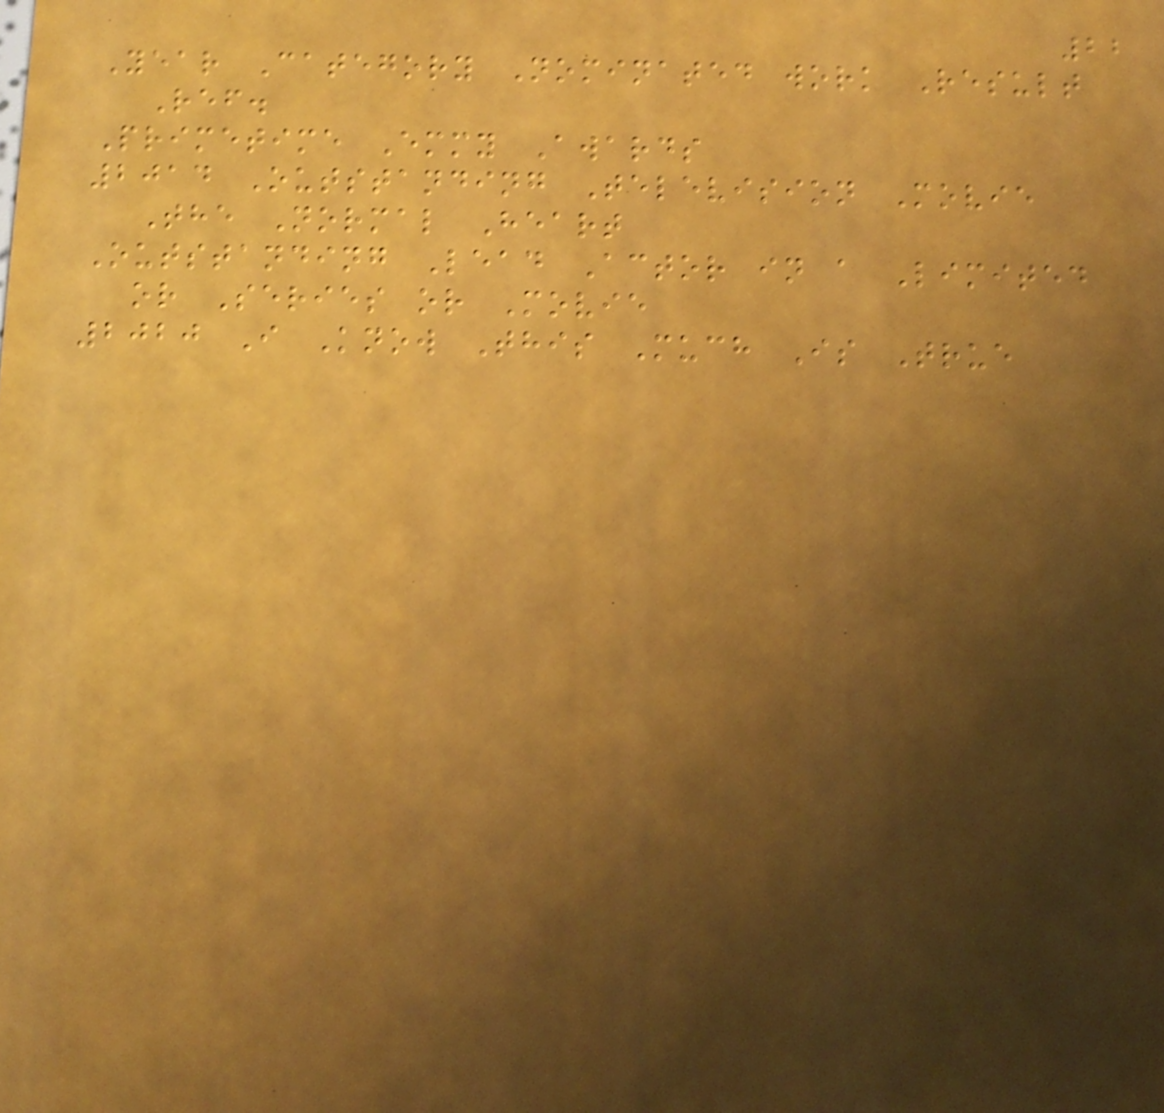22
Year Category Nominated work Result
Ref.
Primetime Emmy Awards
2014 Outstanding Television Movie
The Normal Heart
Outstanding Lead Actor in a Limited
or Series or Movie
2020 I Know This Much Is True
